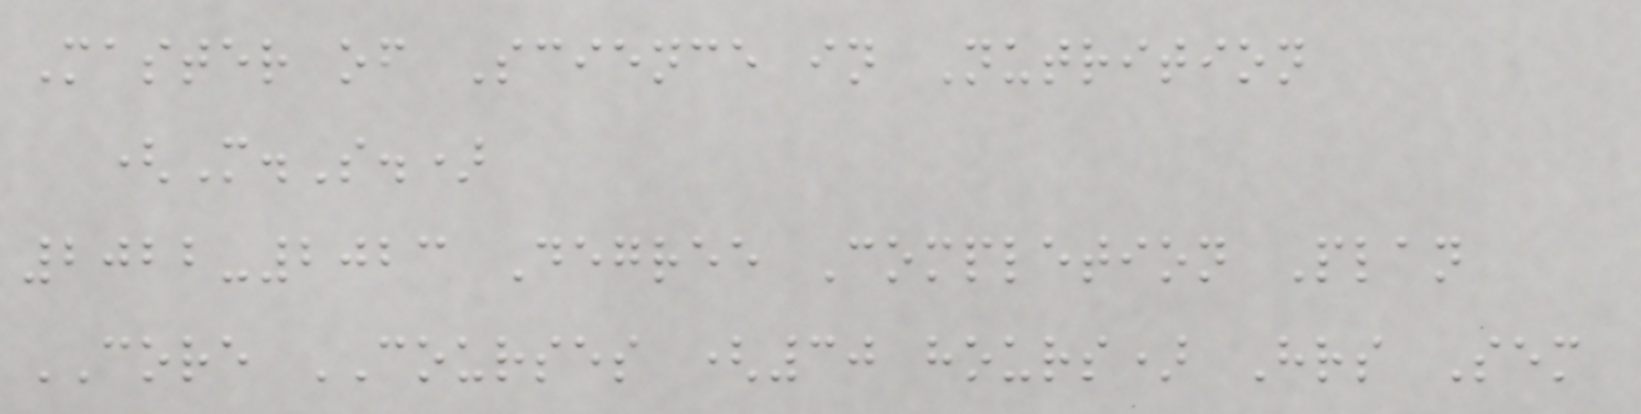Master of Science in Nutrition
(M.S.)
2022-2023 Degree Completion Plan
CORE COURSES (30 hours) Hrs Sem
